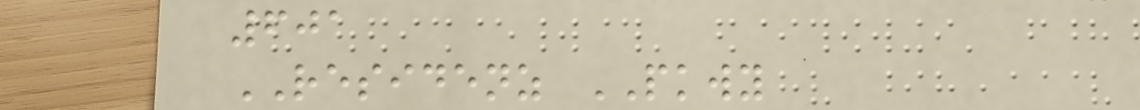601
RESIDENZ PKWY
